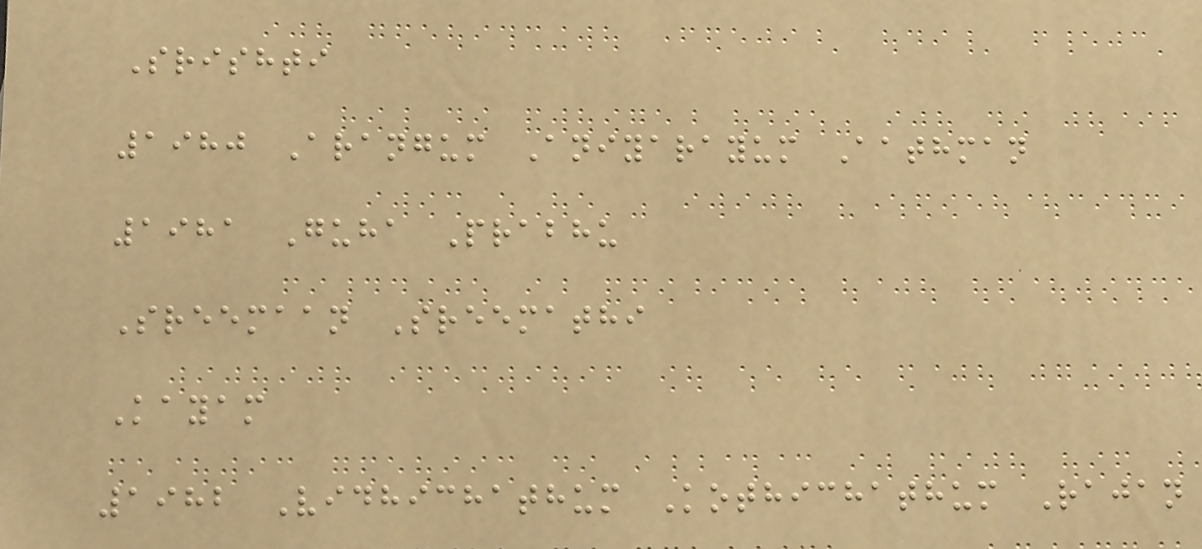Srishti
1980 Arangum Aniyarayum Aathman
1981 Guha Prabhu
Sreemaan Sreemathi
Kayam
1982 Vidhichathum Kothichathum Rajan
